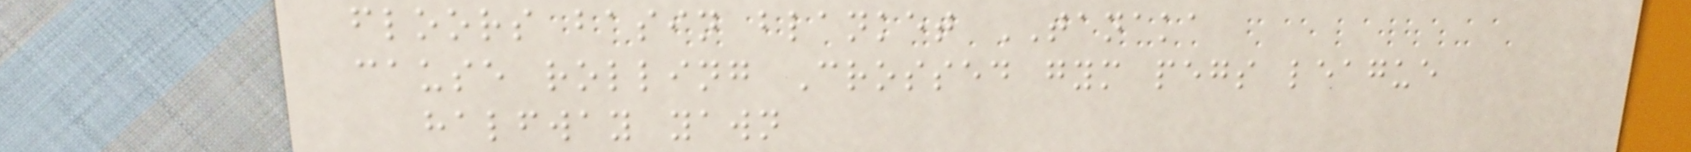floors basin blanket TANAKA
cause rolling Crossed gym pegs league
halfway yawn
